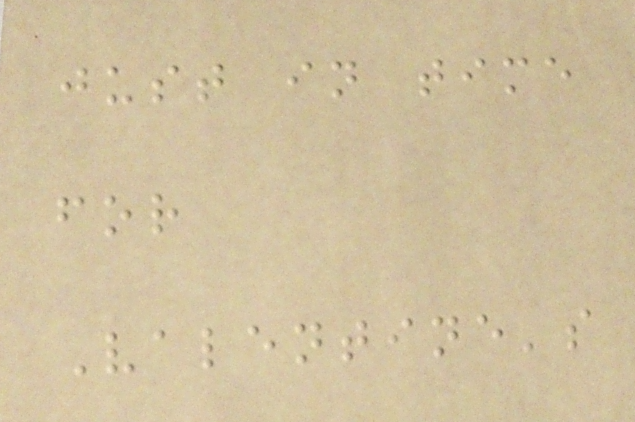just in time
for
Valentine's
